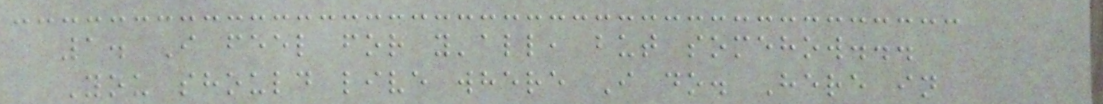1. I feel for y'all, but somehow...
You should live where I do. Here in
